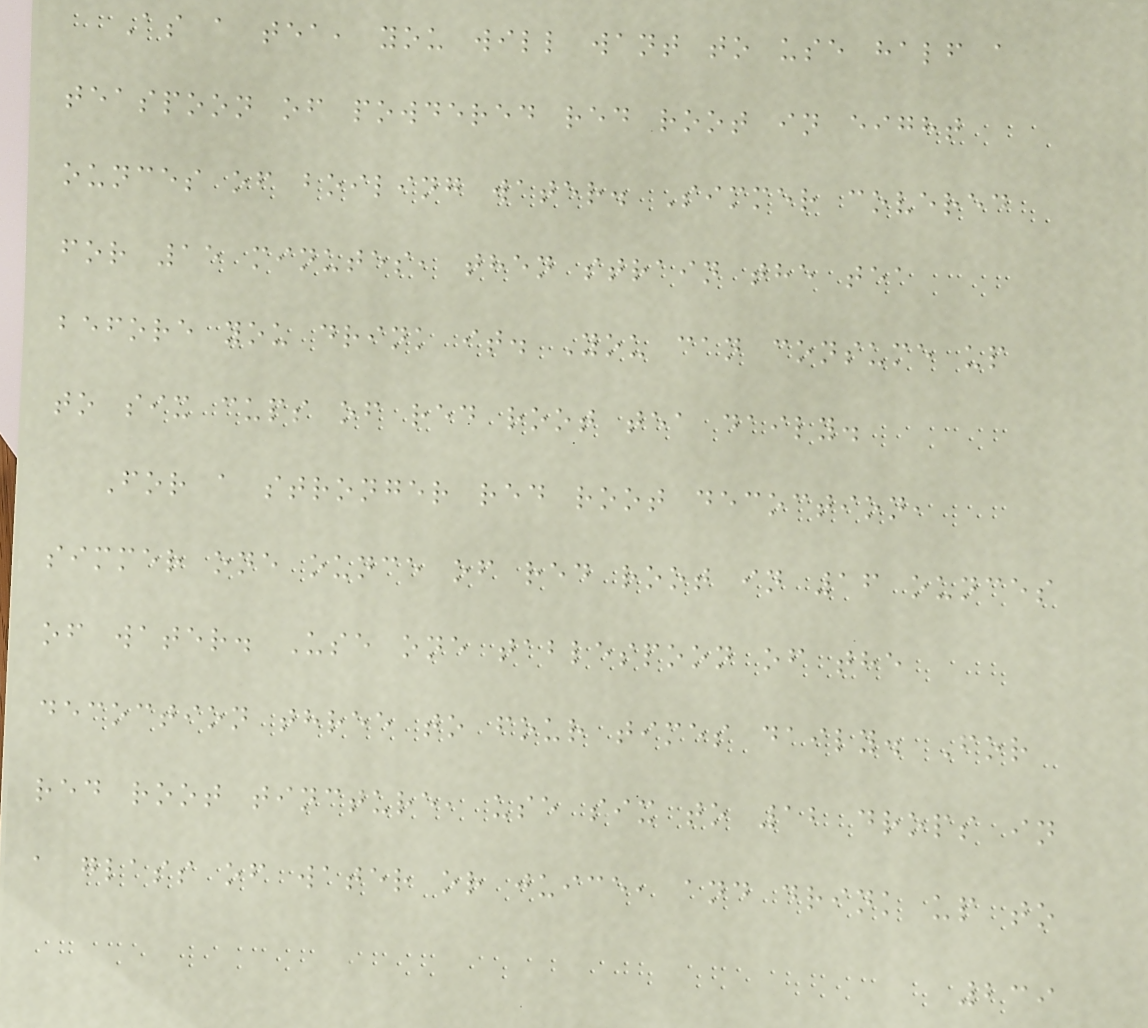As a tea, you will want to use half a
teaspoon of powdered red root in eight
ounces of boiling water. Simmer covered
for 15 minutes, then strain the tea
before you drink it. You can consume up
to six cups of red root tea daily.
For a stronger red root decoction,
simmer one ounce of red root in 16 ounces
of water. Use one tablespoon of the
decoction three to four times daily. For
red root tincture, use six to 12 drops in
a glass of water or juice, and drink up to
239
